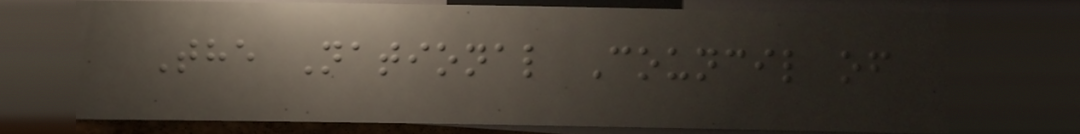The National Council of
